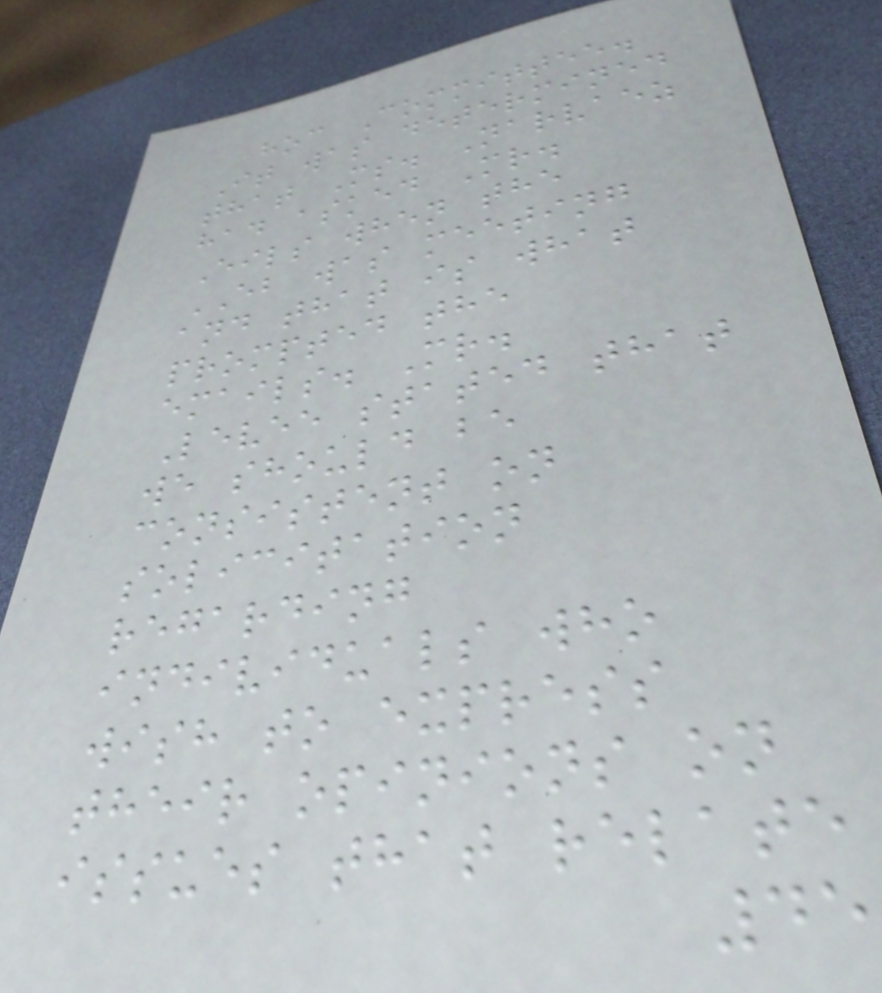hoc Committee.
It was determined
that Ms. Narvaez
had asked Mr.
Eils when the
EB was meeting
and that is what
prompted the
emails. Mr.
Levee stated that
we should be
consistent on
solicitation
regarding
individuals who
wish to express
their opinions on
issues that relate
45
